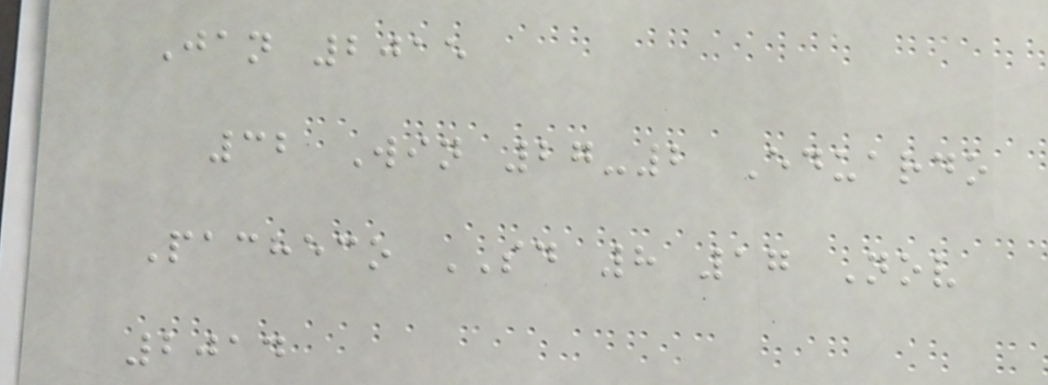Jan 2015
32 Win 27-2 Eduardo
Pacheco SD 8 17 Nov
2014
